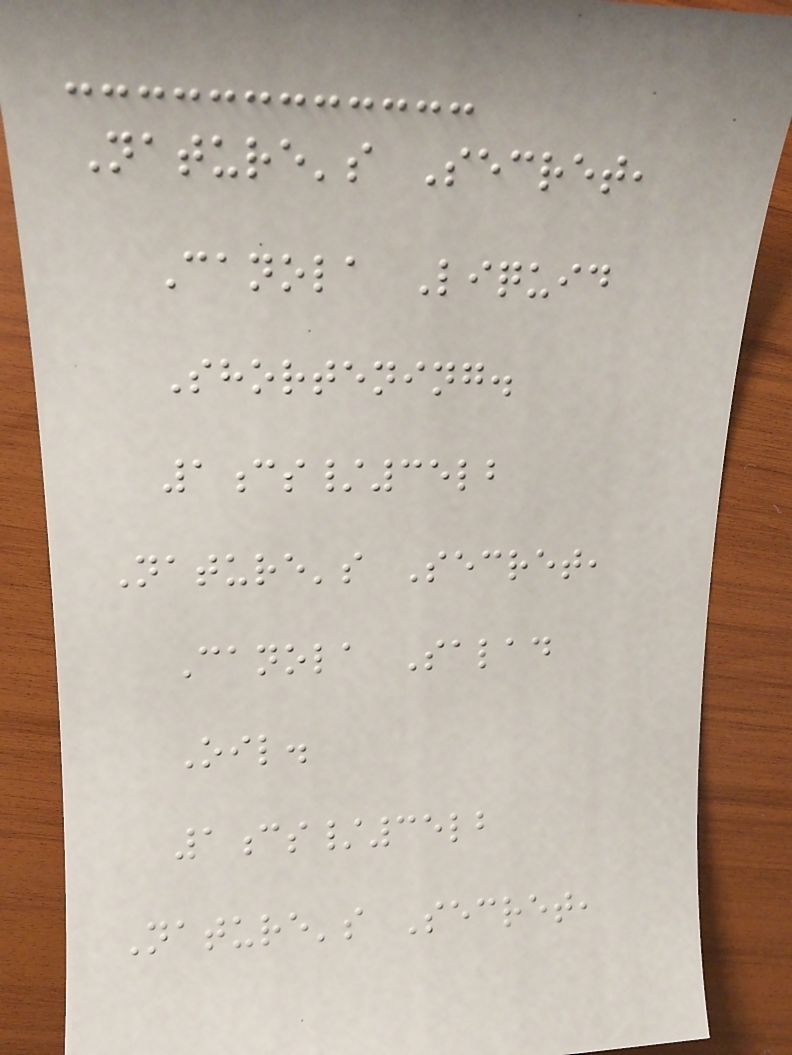Nature's Secret,
Canola Liquid
Shortening.
1cs/35lb
Nature's Secret,
Canola Salad
Oil.
1cs/35lb
Nature's Secret,
